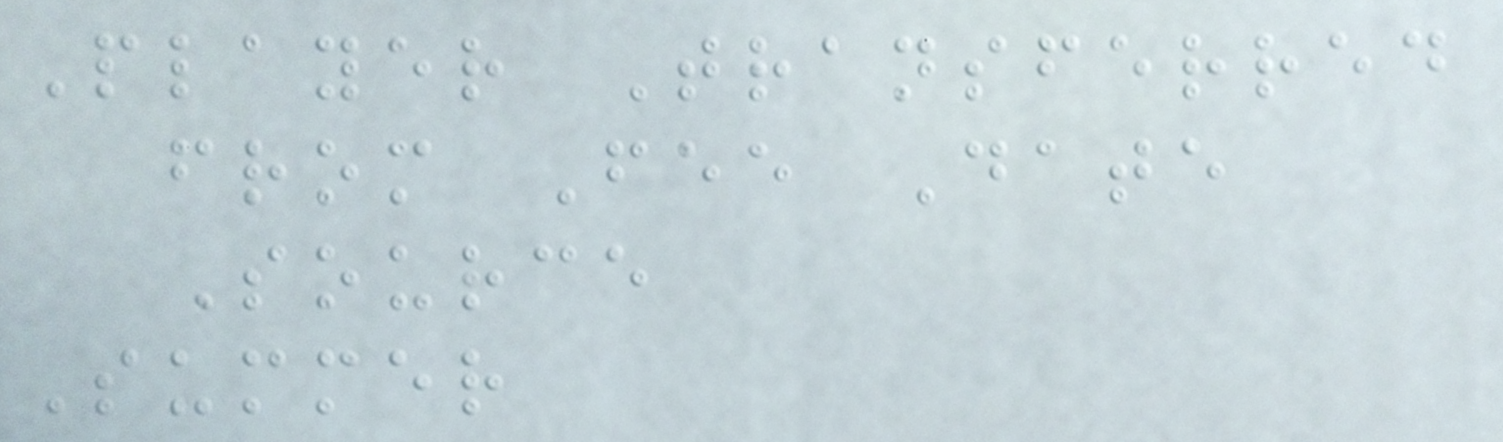Player Transferred
from Fee Date
Source
Summer
